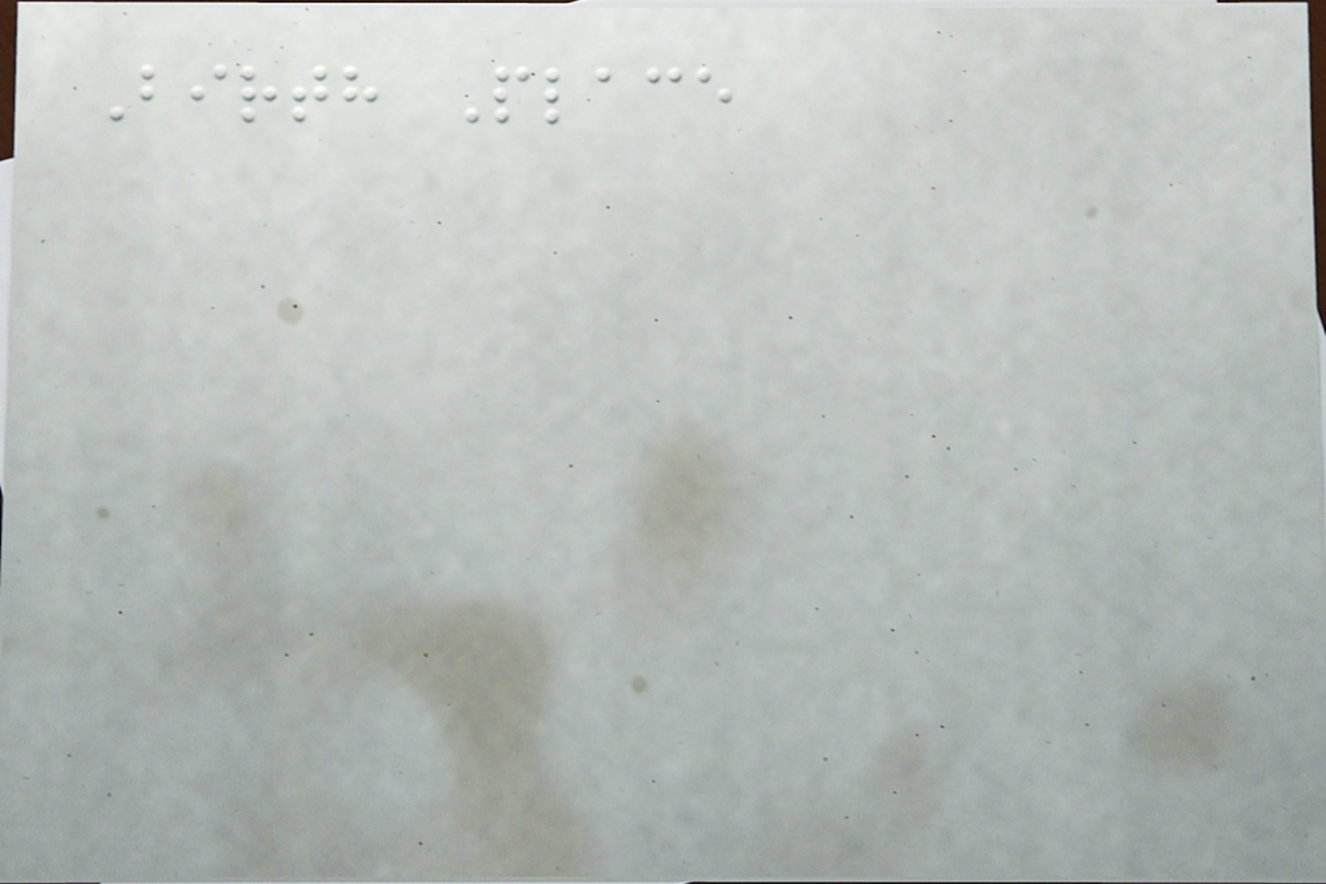Birth Place
